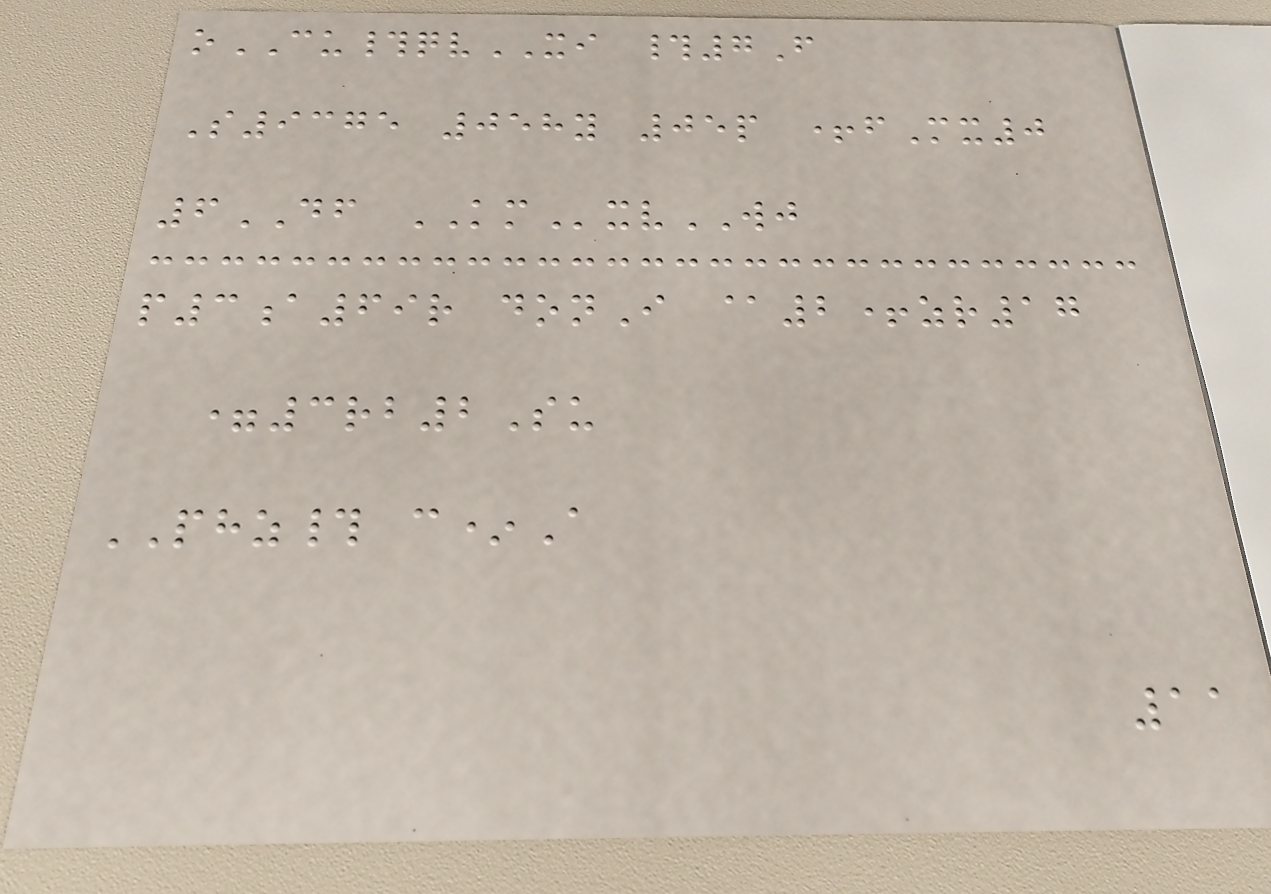oCU#qvXI #7F
S9375 058y 05p +fMx0
6DF KMxvWJ
p3a69r donI @2+zr17
=3rb2Su
PHZ# c*A
11
